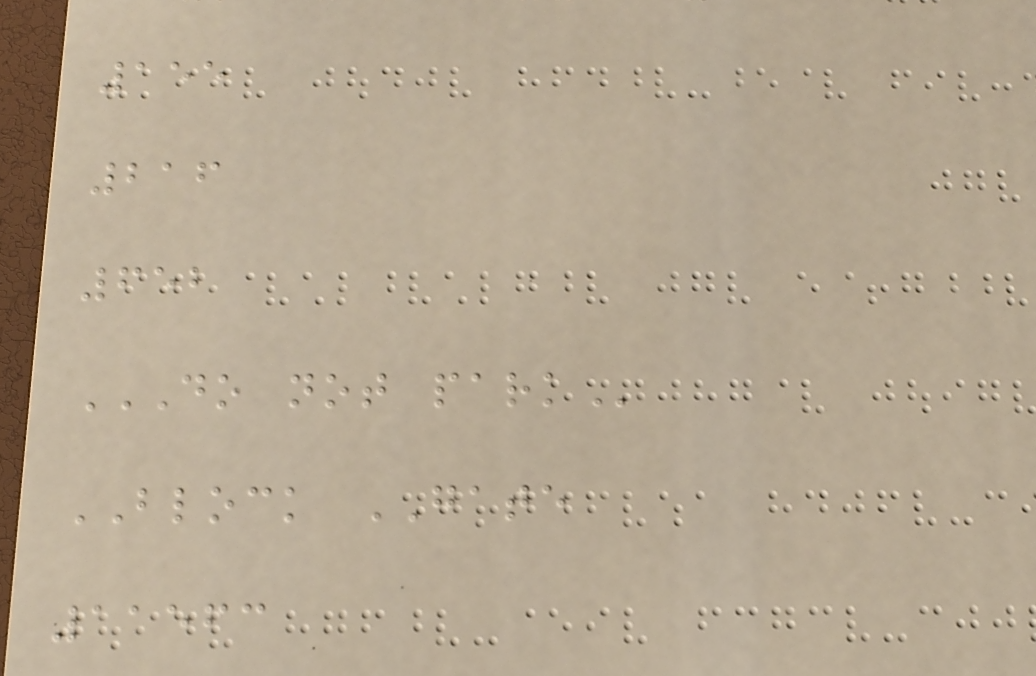155
216
652
DO NOT PARK
BLOCK GATE
11563
